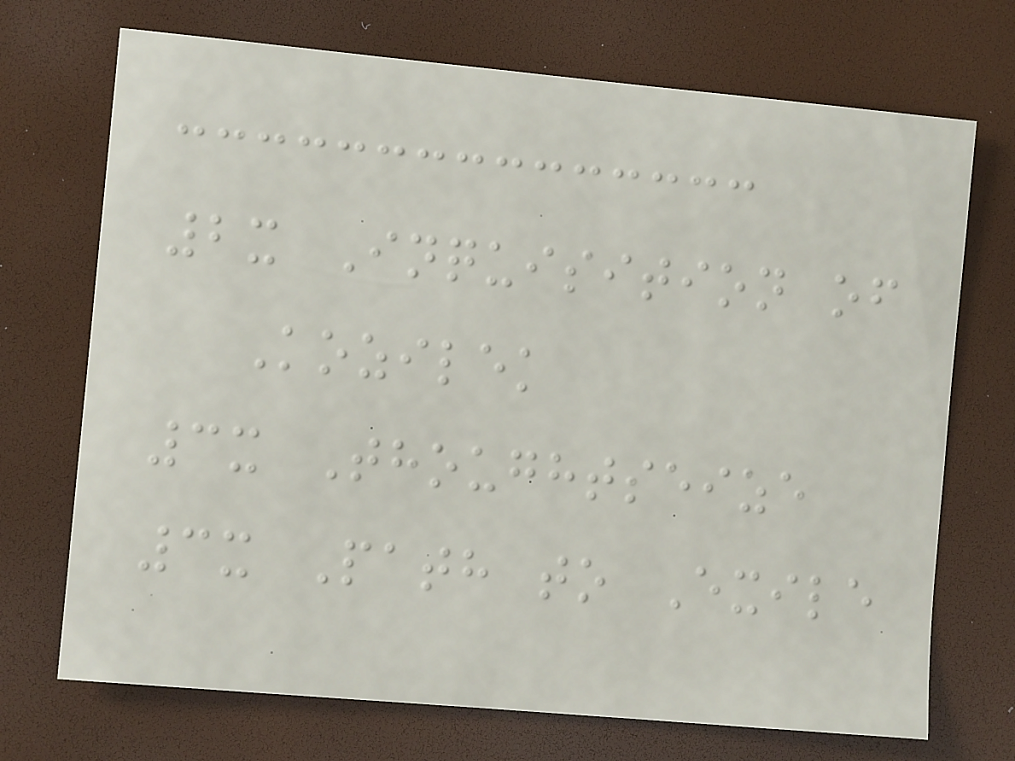2x Inquisition of
Kozilek
3x Thoughtseize
3x Path to Exile
